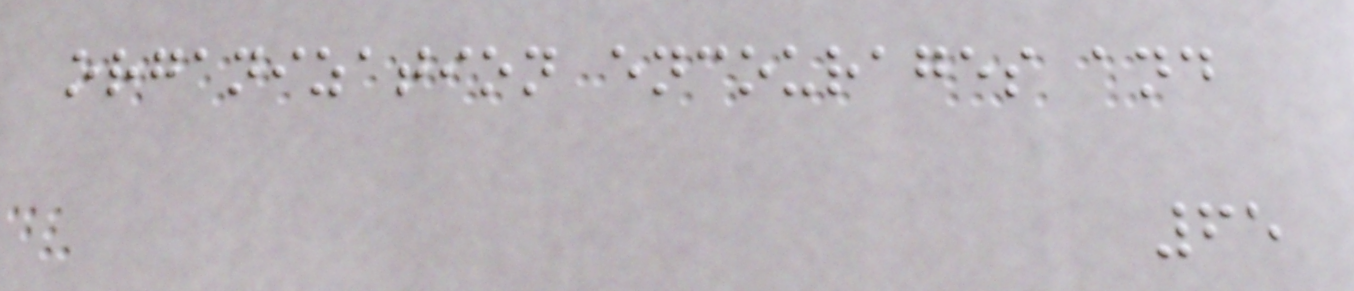organization encourages and
65
